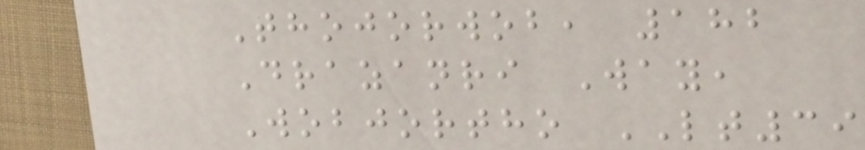Thojorwob, 182
Drazanri Way,
Wobjortho LT39
